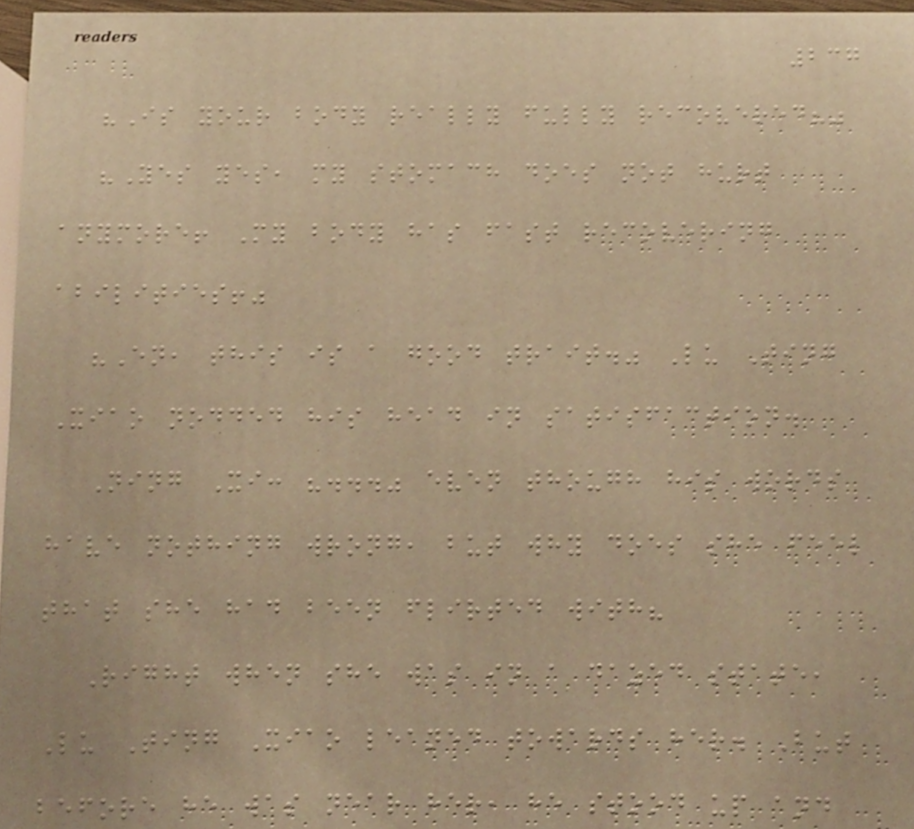237
"Is your body really fully recovered?"
"Yes yes, my stomach does not hurt
anymore! My body has fast recovering
abilities!"
"En, this is a good trait." Lu Ting
Xiao nodded his head in satisfaction.
Ning Xi: "..." even though his words
have nothing wrong, but why does she feel
that she had been flirted with?
Right when she was in a dazed state,
Lu Ting Xiao leaned towards her. But
before he was near her, he stood up and
